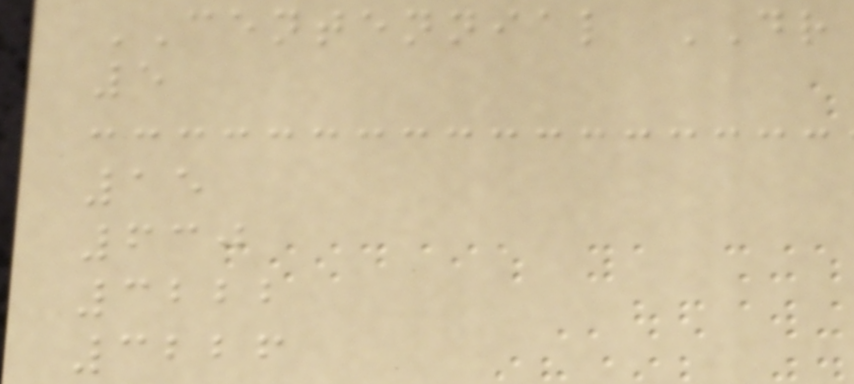CENTENNIAL DR
5
15
630
3222
3226
